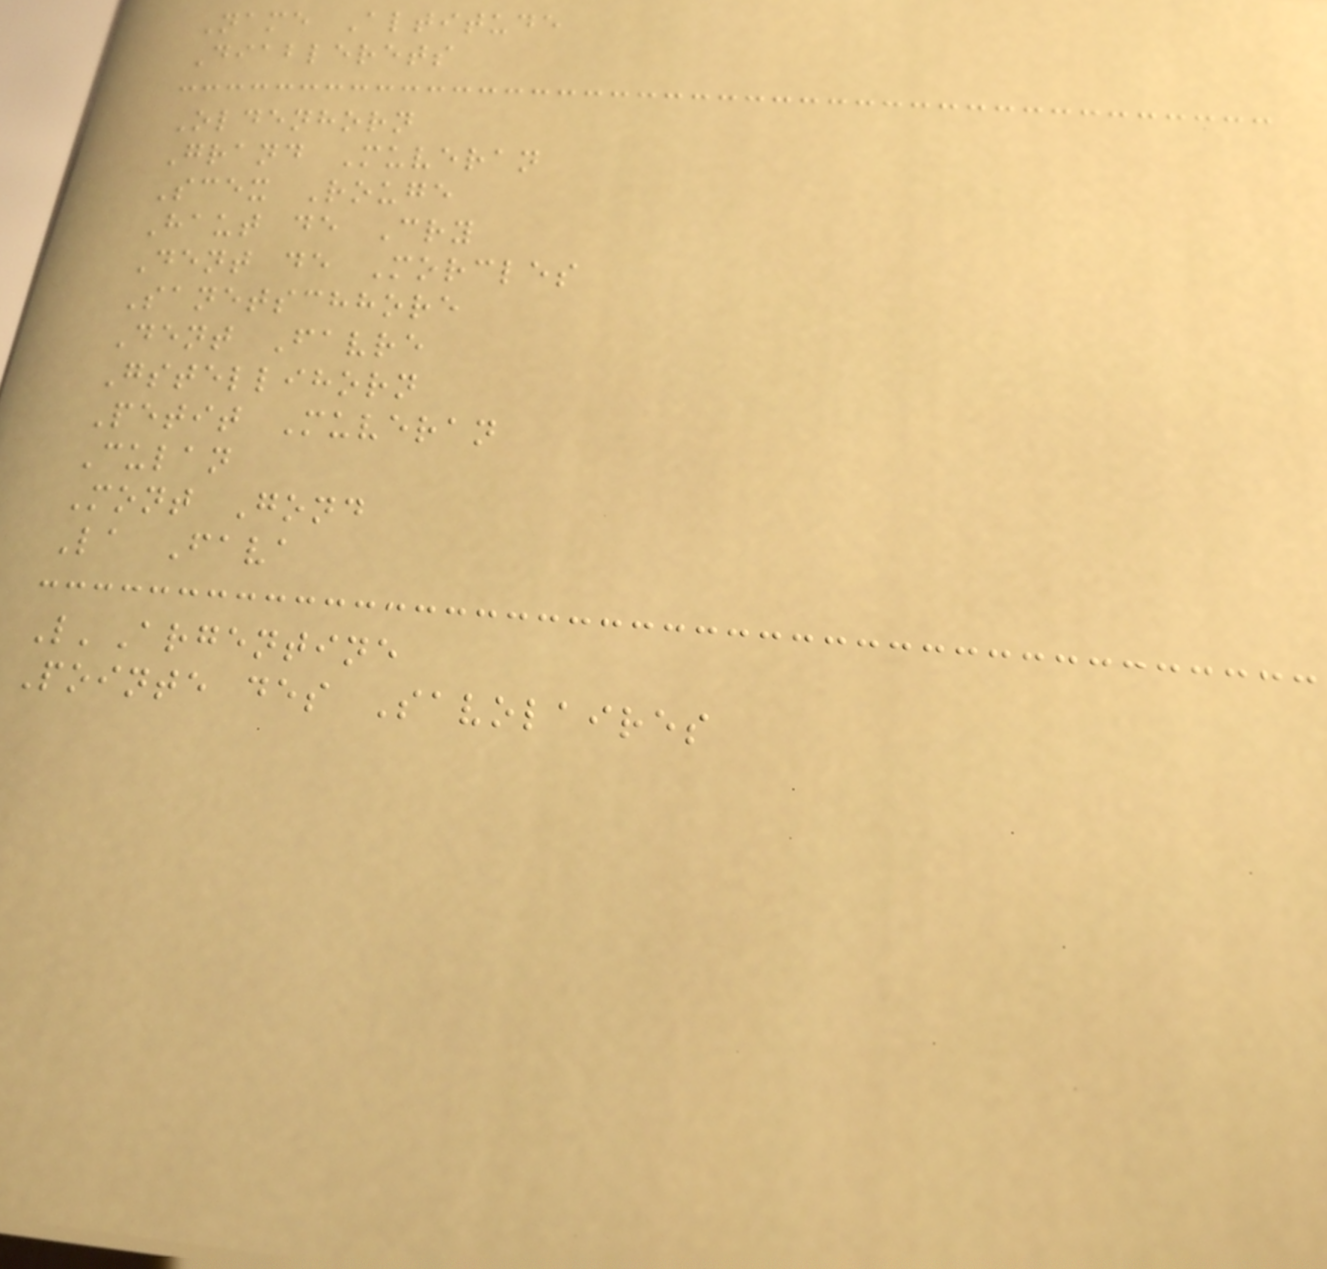Name Altitude
Diablerets
Oldenhorn
Grand Muveran
Scex Rouge
Haut de Cry
Dent de Morcles
Sanetschhore
Dent Favre
Gstellihorn
Petit Muveran
Culan
Mont Gond
La Fava
L'Argentine
Pointe des Savolaires
